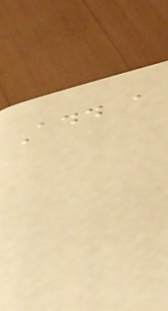Add a
